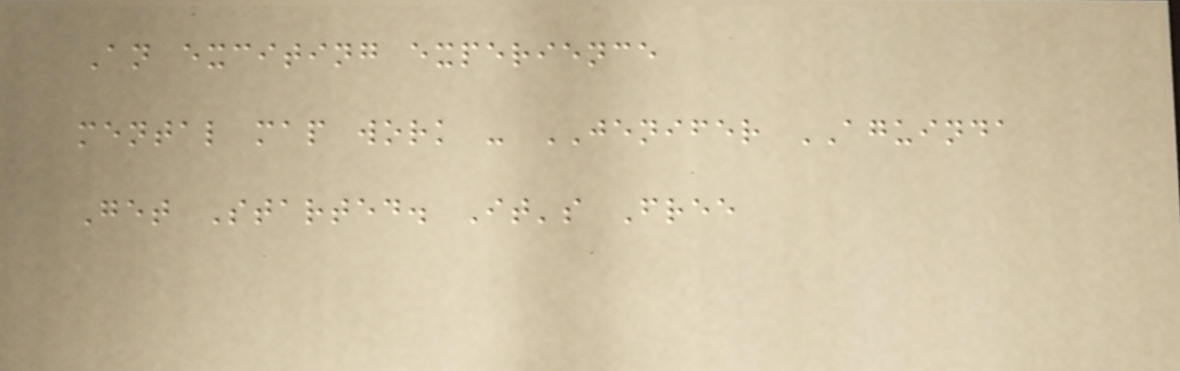An exciting experience
mental map work - JENIFER AGUINDA
Get Started. It's Free
